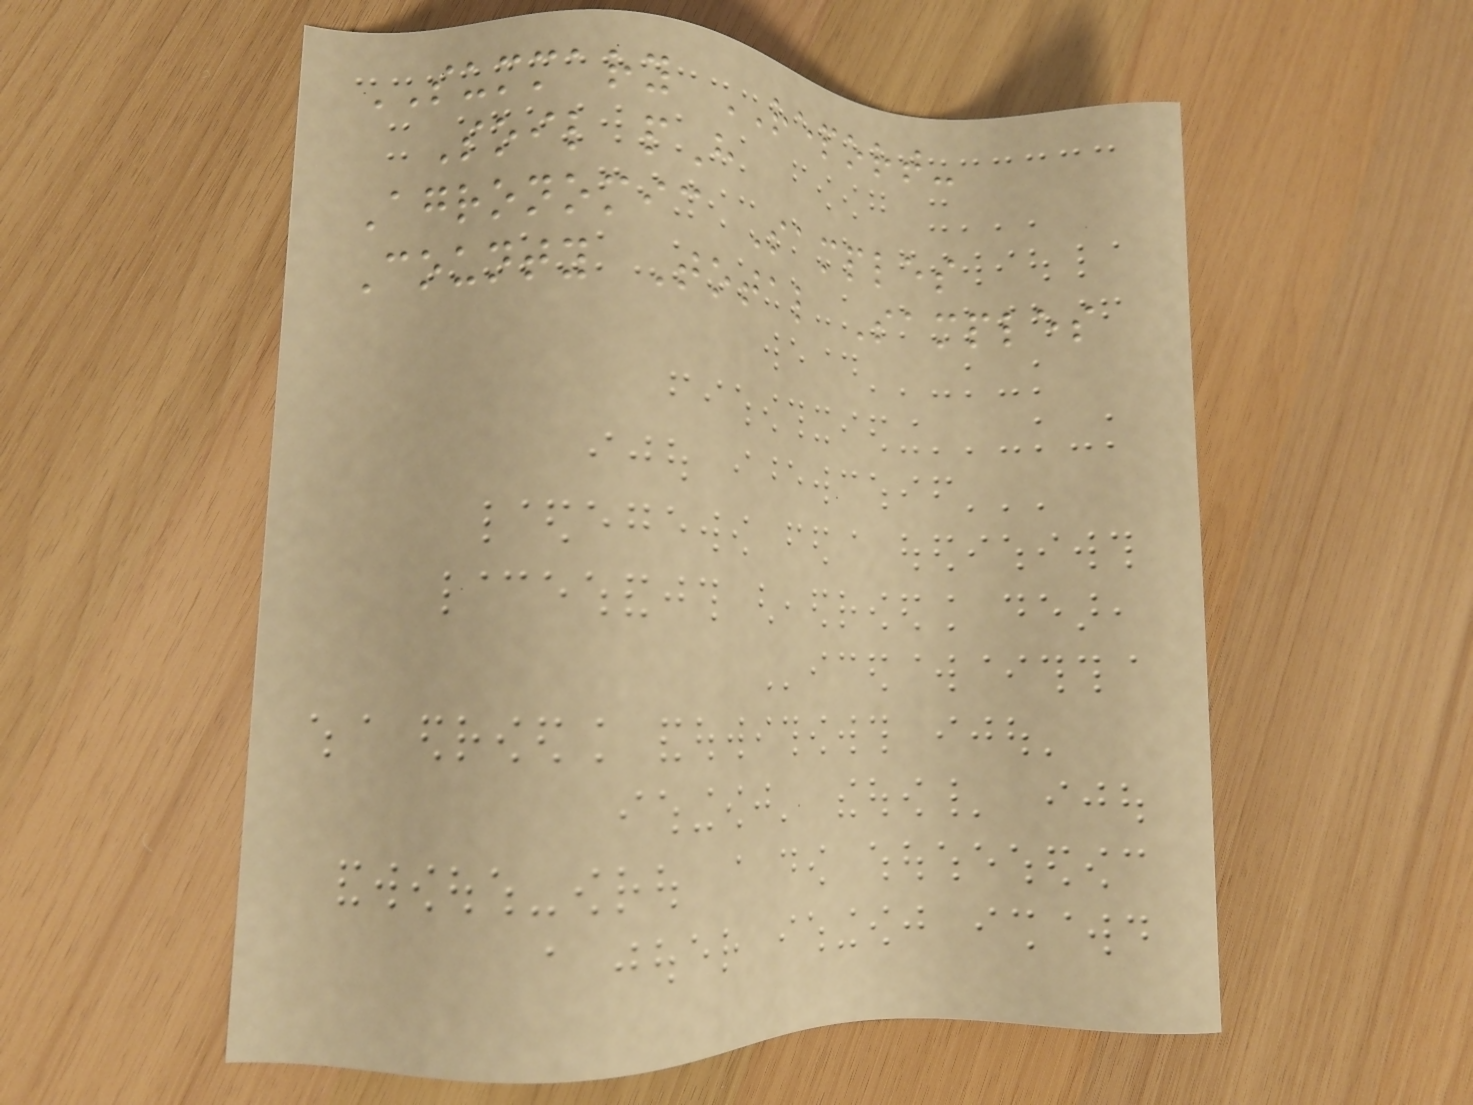SUMMARY REPORT-
Soil pH
Agronomic Samples
County Total Samples
